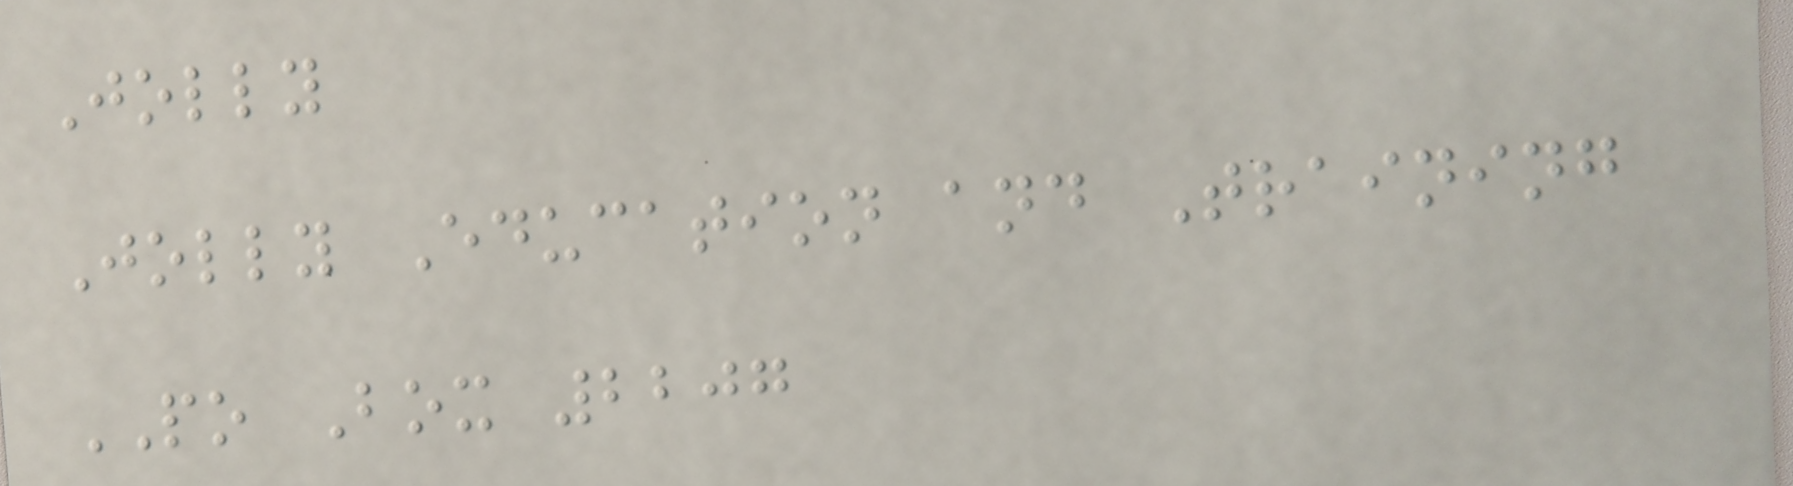Jolly
Jolly Education and Training
PO Box 2207
